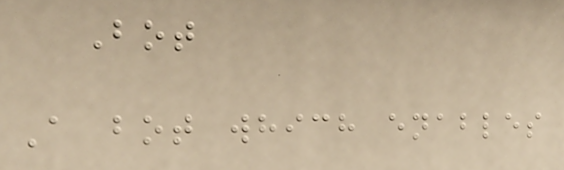Bot
A bot which enables
